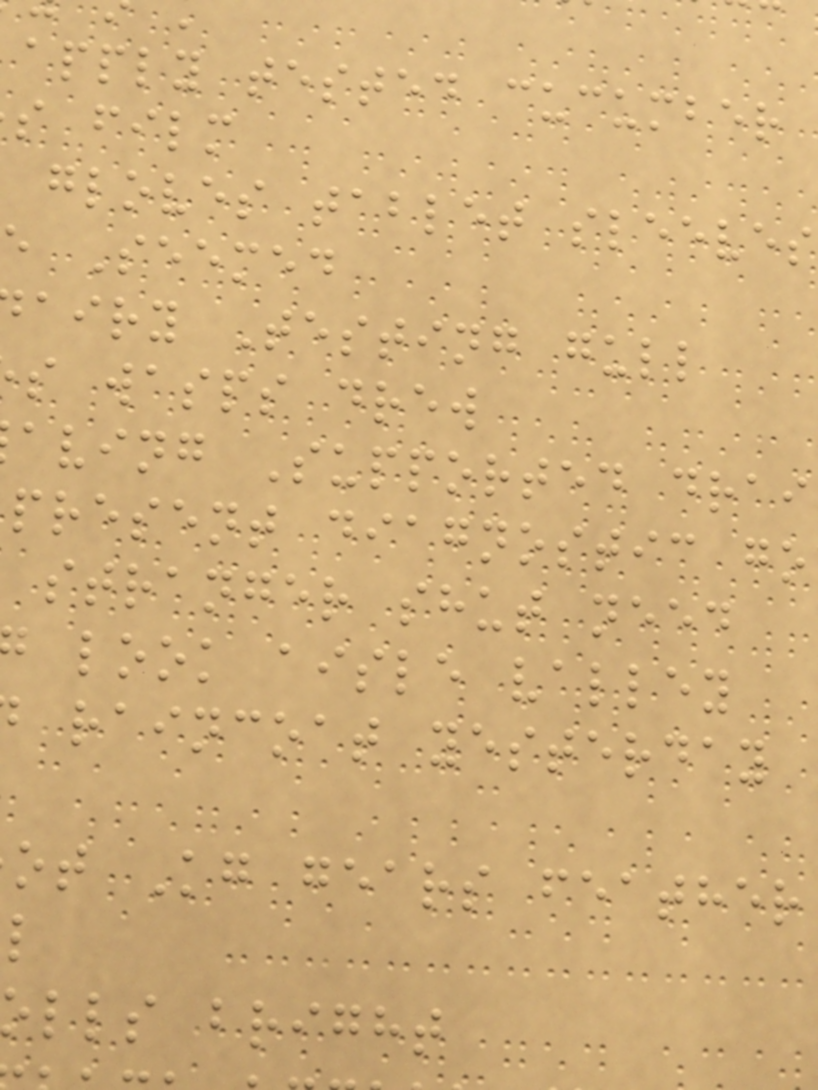apply tested cucumber
s film
gloves tablet sleeves
e Seemed
airy Testing gull
s wasps drew
aving Supported drai
present diagnostic go
stranger shut need
look aisle valley
raincoat yesterday
ot Kg gears feather
lls bright
